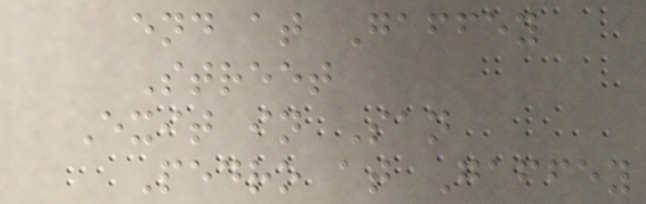end at Gaffey
Street
Exit in San
Pedro at Gaffey
